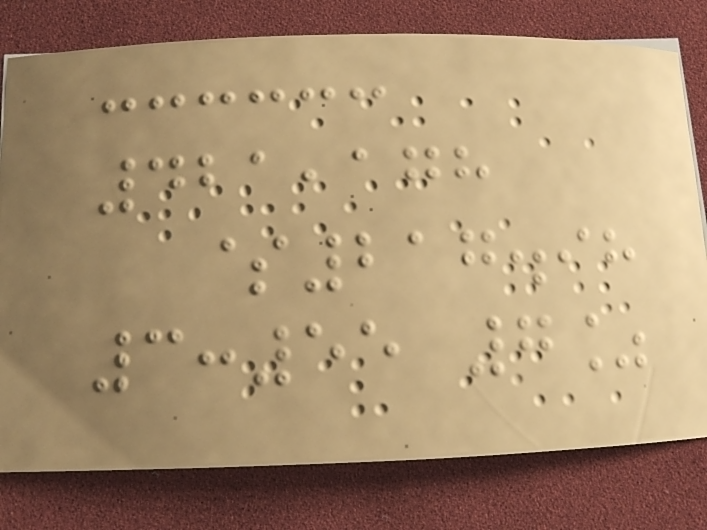421,178
$217.98
3:55 7%
